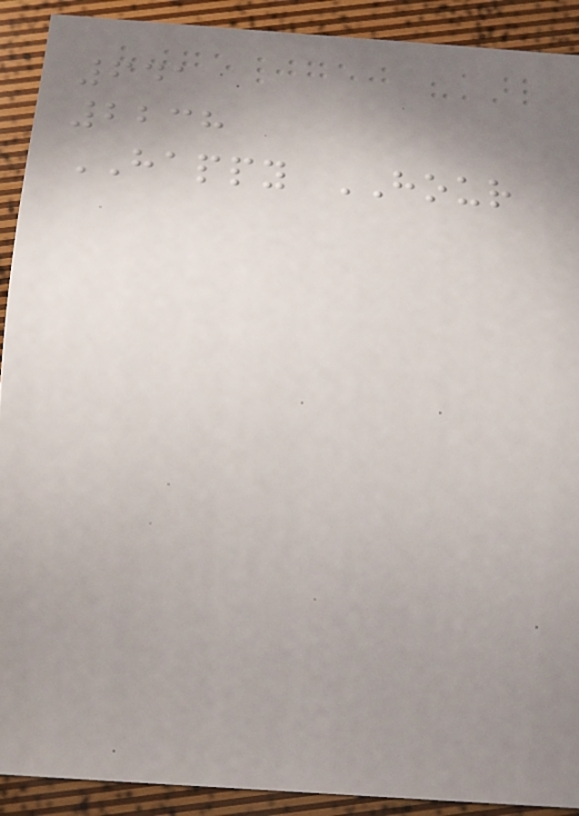641
2238
HAPPY HOUR
